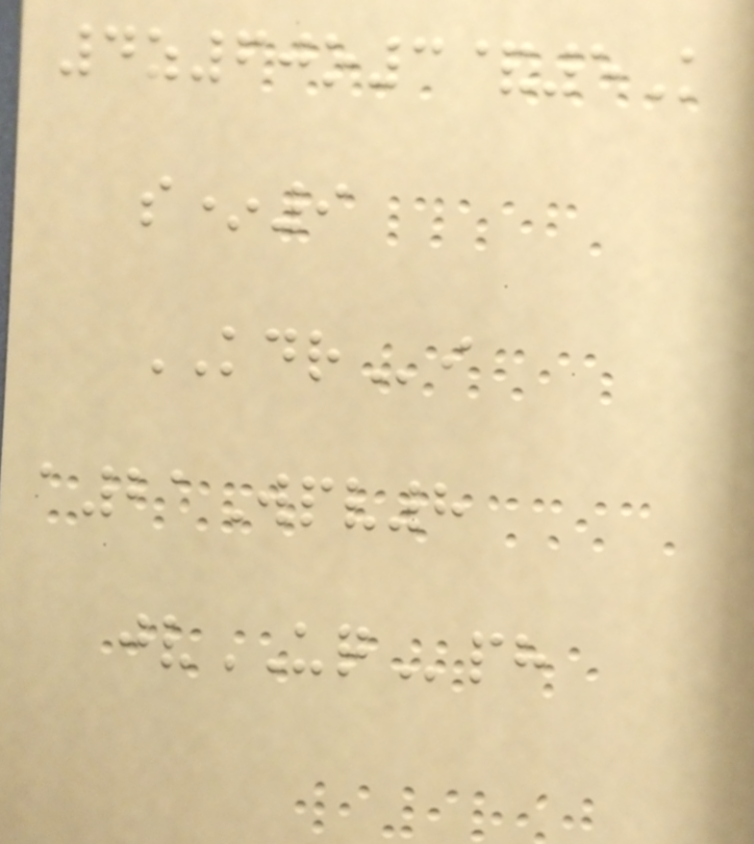4z60o3&5K
s*9
KDRi
a21Wpv8
jvUQph
